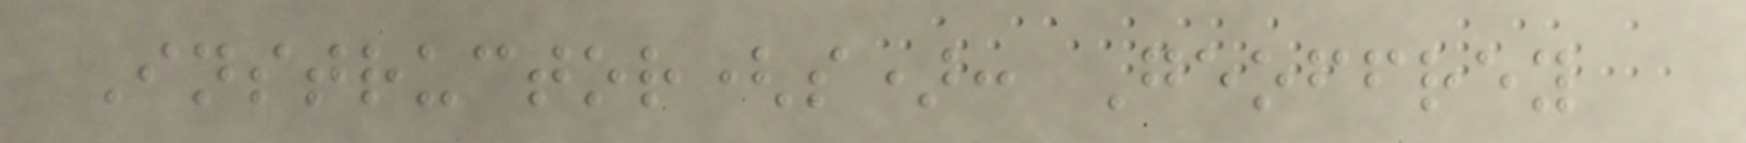Instructor(s): Geoffrey
